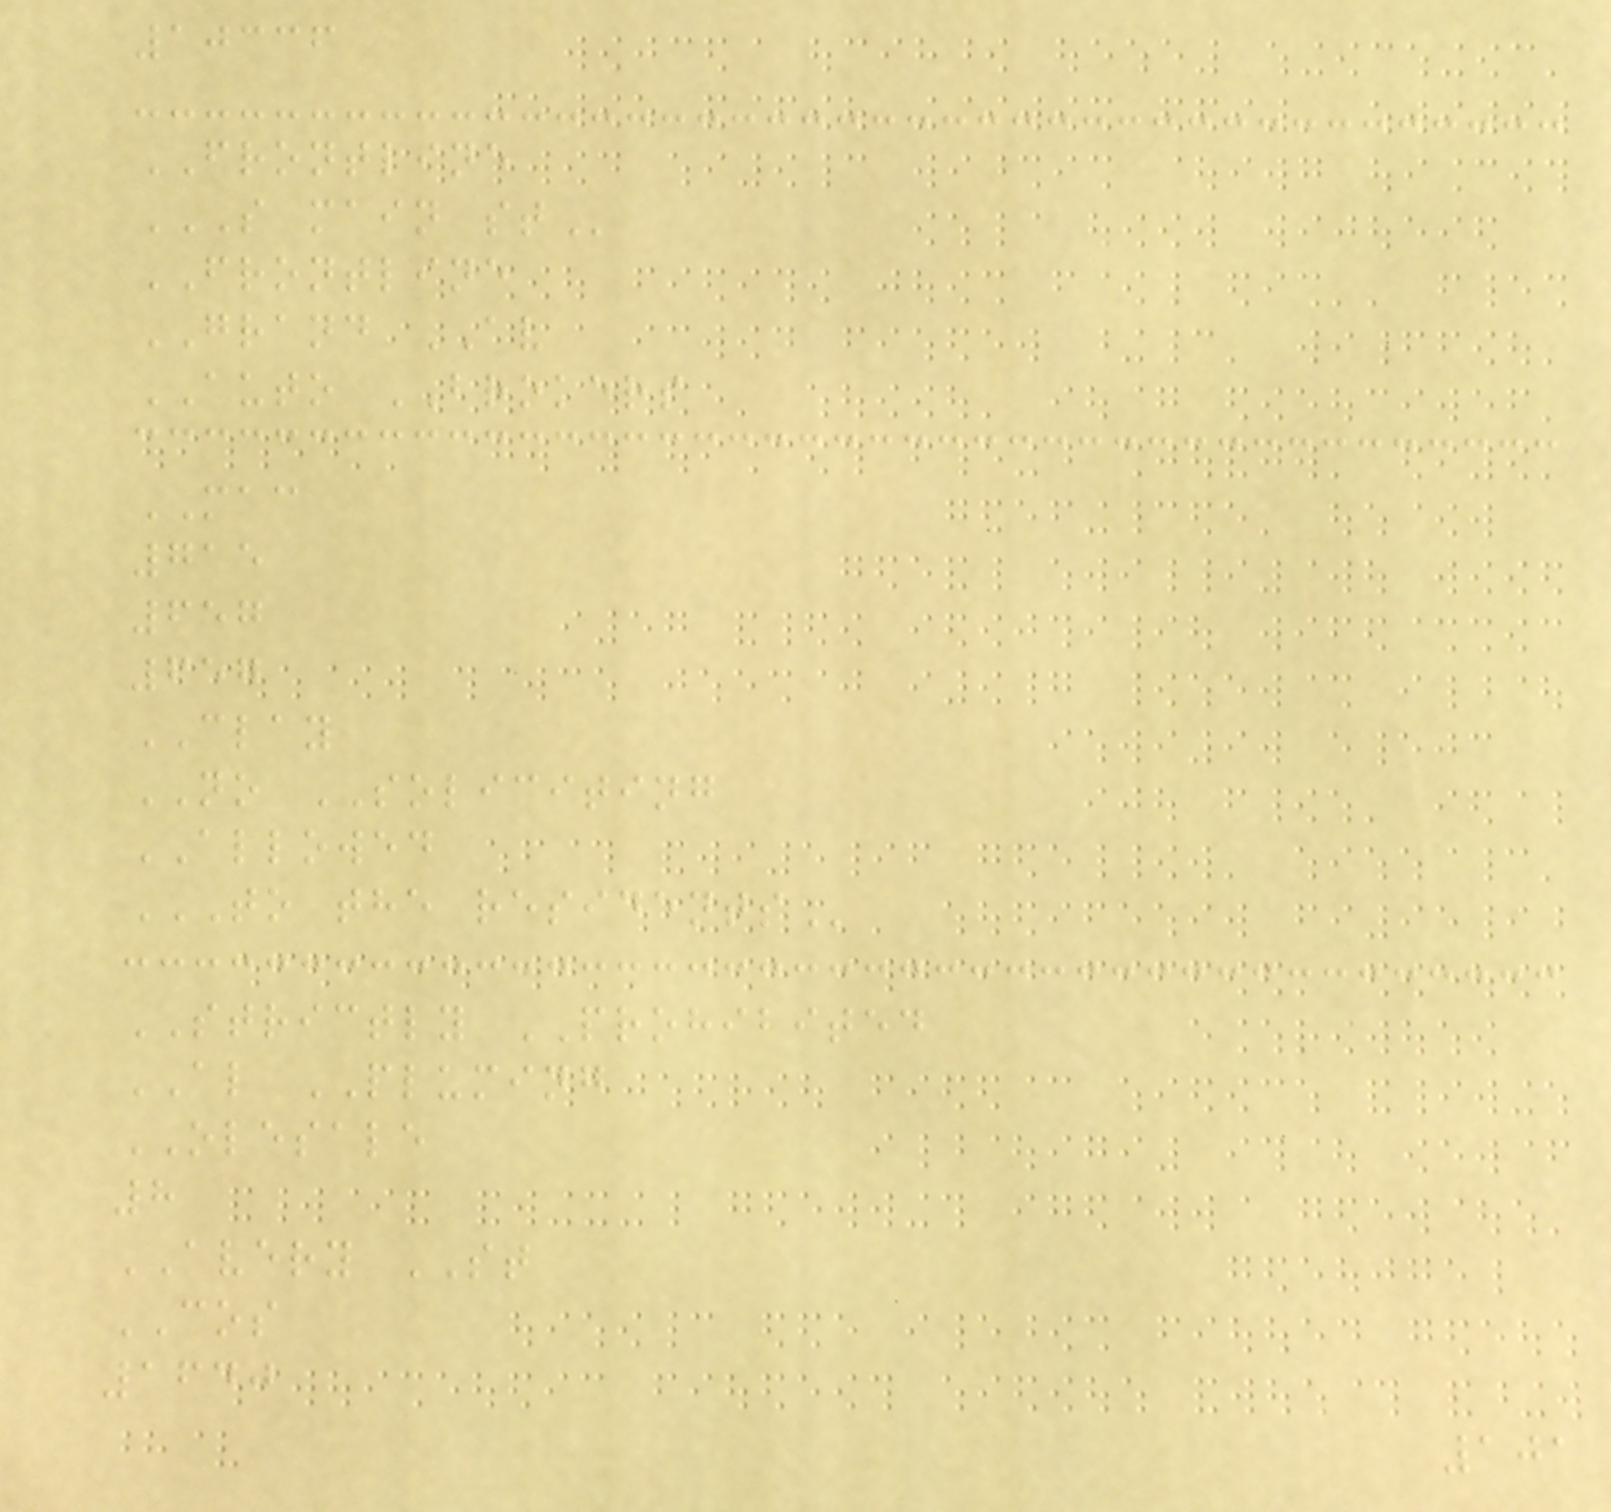10336
FRONTLINE
S MAIN ST
FRONTLINE
GRAND AV
AUTO BROKERS
MAC
715
657
657
CLAY
NO SOLICITING
ALLOWED
TO THE RESIDENTS
STRICTLY PROHIBITED
AL PLUMING
OLESALE
8
AVERY ST
COS
1640
101
